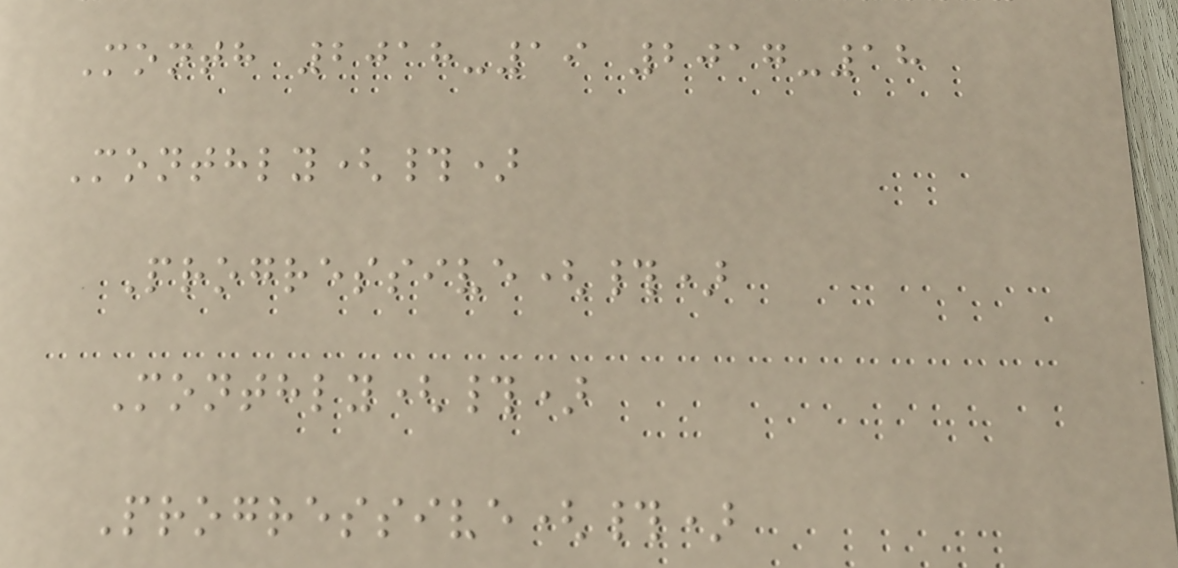Month 2018-19 2017-18
Monthly(#)
Progressive(#)
Monthly(#)
Progressive(#)
